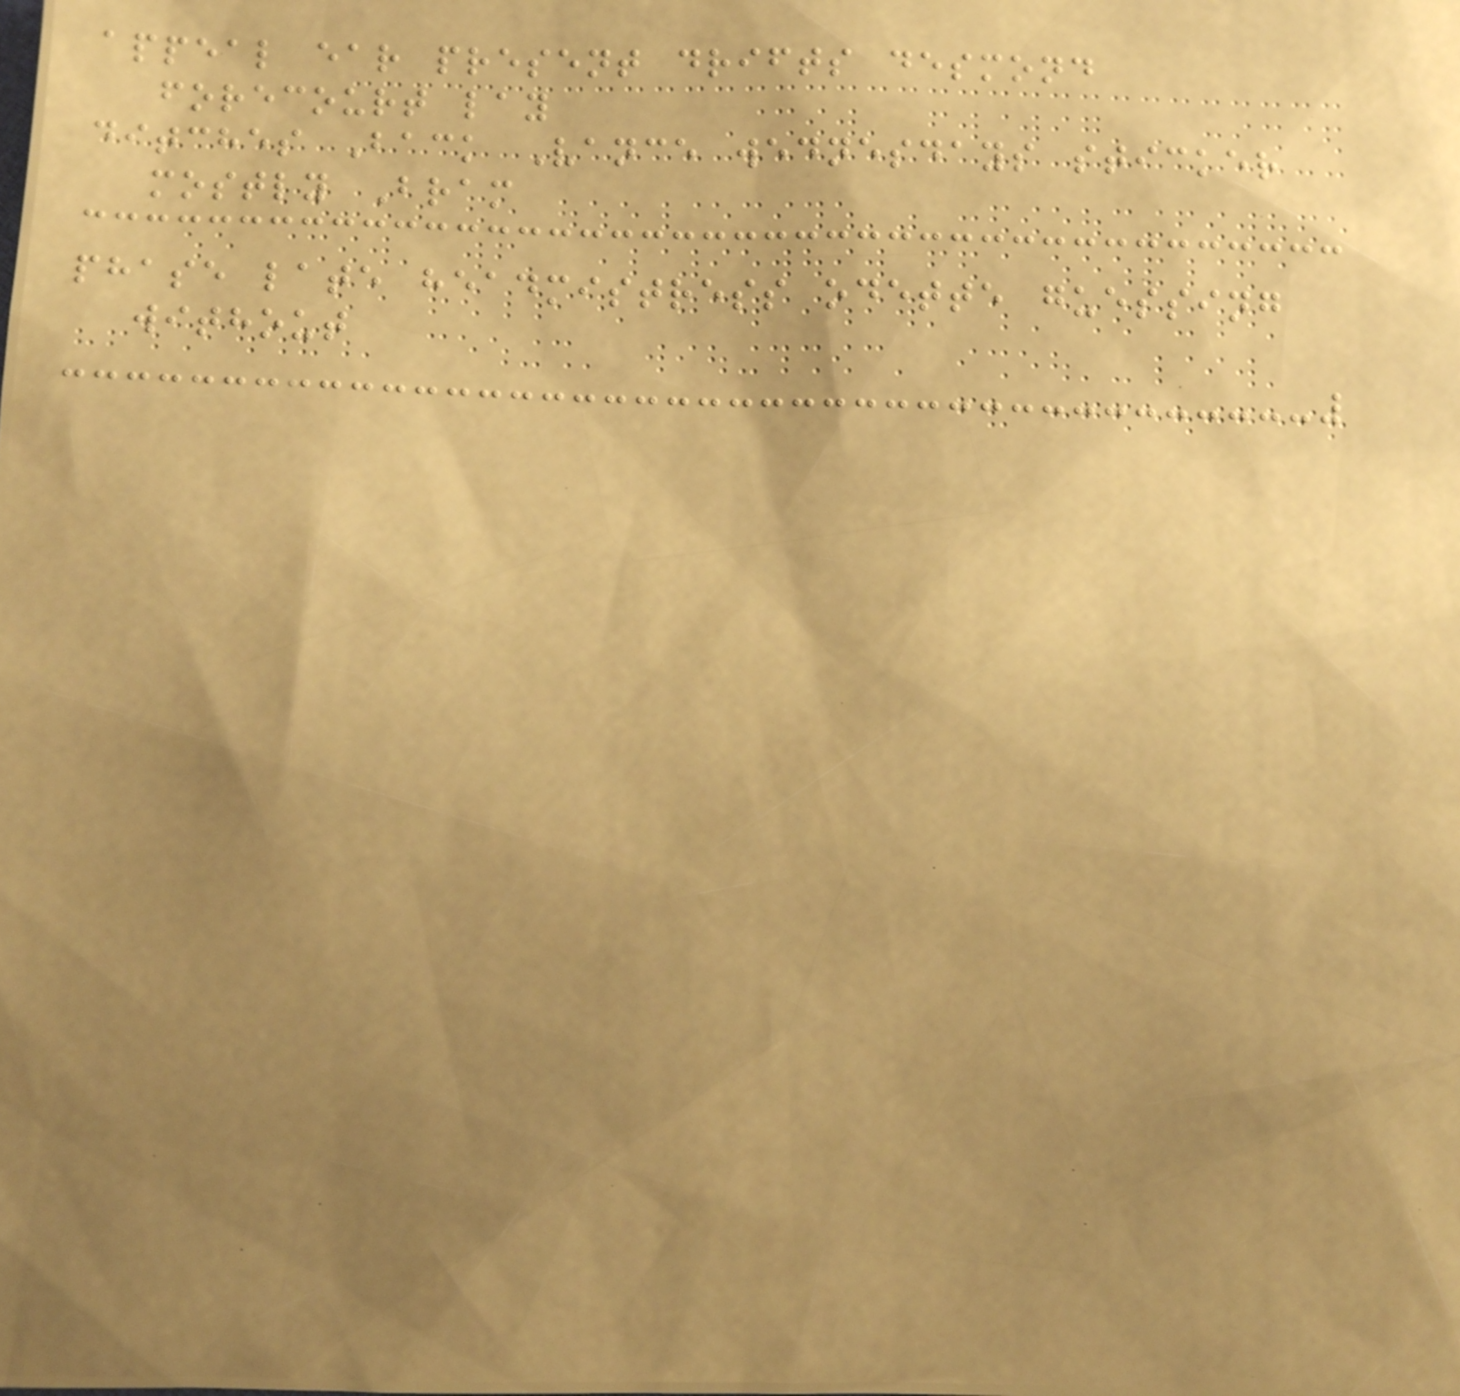appeal ear present drifts desmond
forecourt lay
ditches Back Vance wednesdays sticker
mostly Bram
phase late headmistress odette guessing
without
